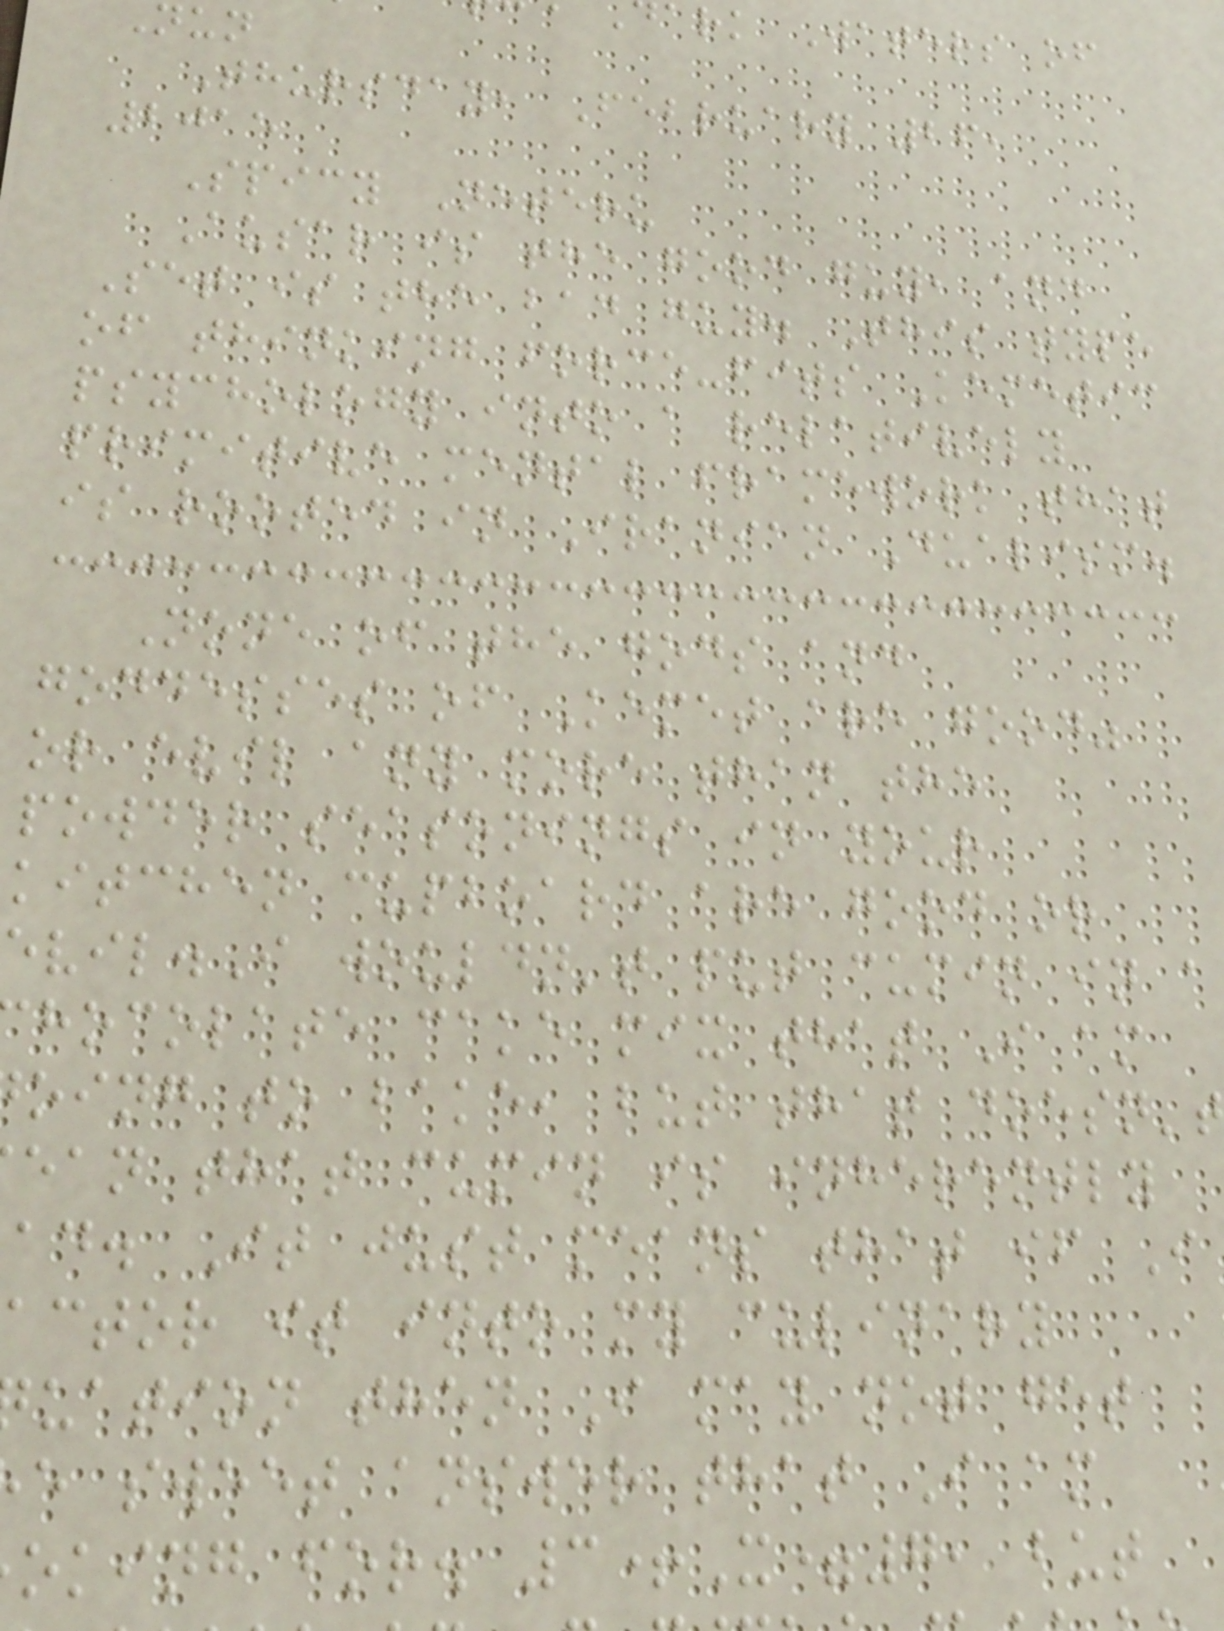ark Waters of
Thursday, February 26,
2015
Spicy Neteru
Ausar is the good guy, and
Set is the bad guy. This type
of thinking force-fits Kemetic
psychology into a relatively
primitive mental framework that
is rooted in Iranian Dualism.
None of the gods and
goddesses of Kemet are good"
or evil any more than the
powder seasonings in your
kitchen cupboard are good or
evil.I wouldn't put cumin in a
hocolate cake mix that I am
oing to bake, but that doesn'
ean that cumin is inherently
ad. It just means that if I
actor it into my culinary
uation then I may not get
e sweet answer that I am
oking for. 3+X=7, but
